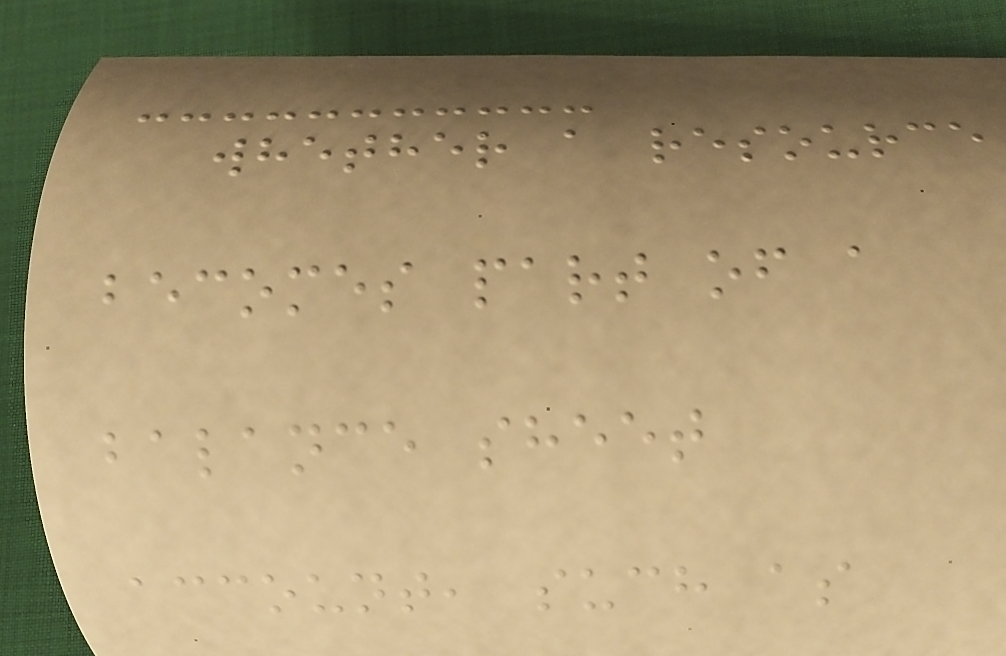whether a resource
becomes part of a
balance sheet
account, such as
